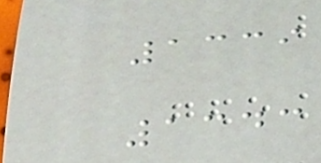1339
1343
